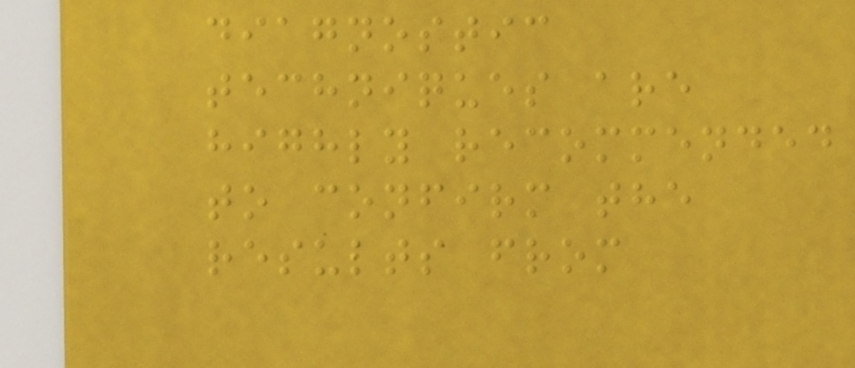diagnostic
techniques are
highly recommended
to confirm the
results from
